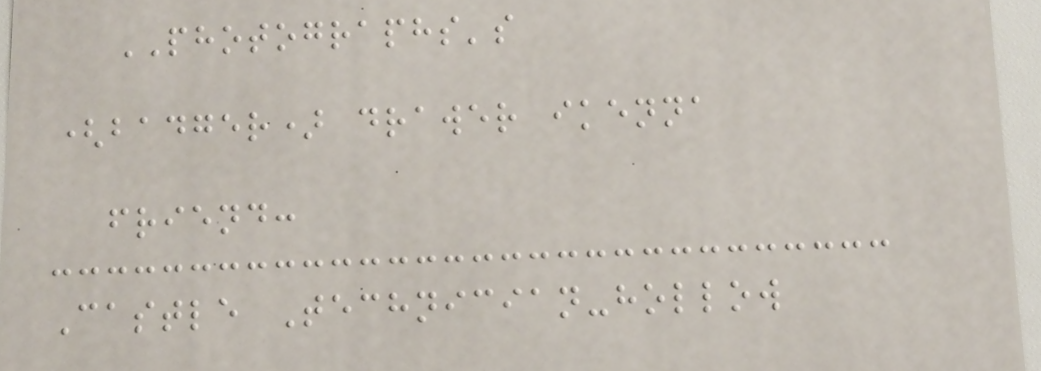PHOTOGRAPHS's
(badger) drawer ikenna
friend:
Castle Technician-hollow
